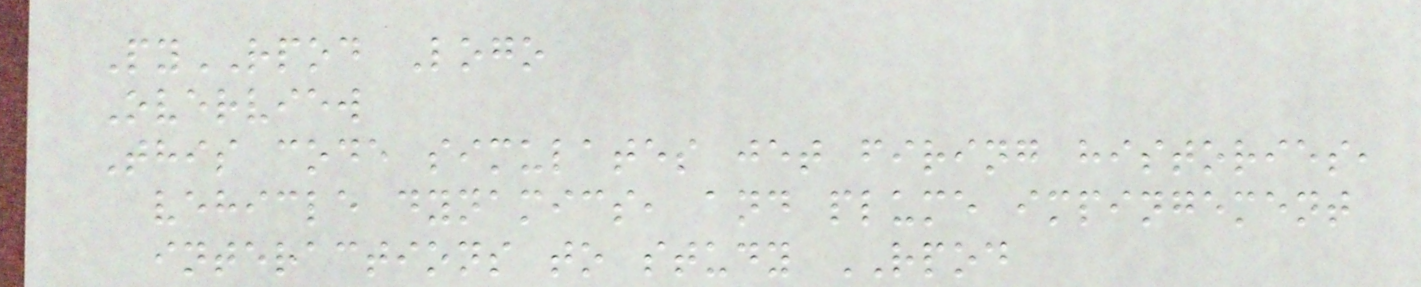PyRPOD Logo
Overview
This code simulates jet firing histories,
vehicle dynamics, and plume impingement
interactions to study RPOD
